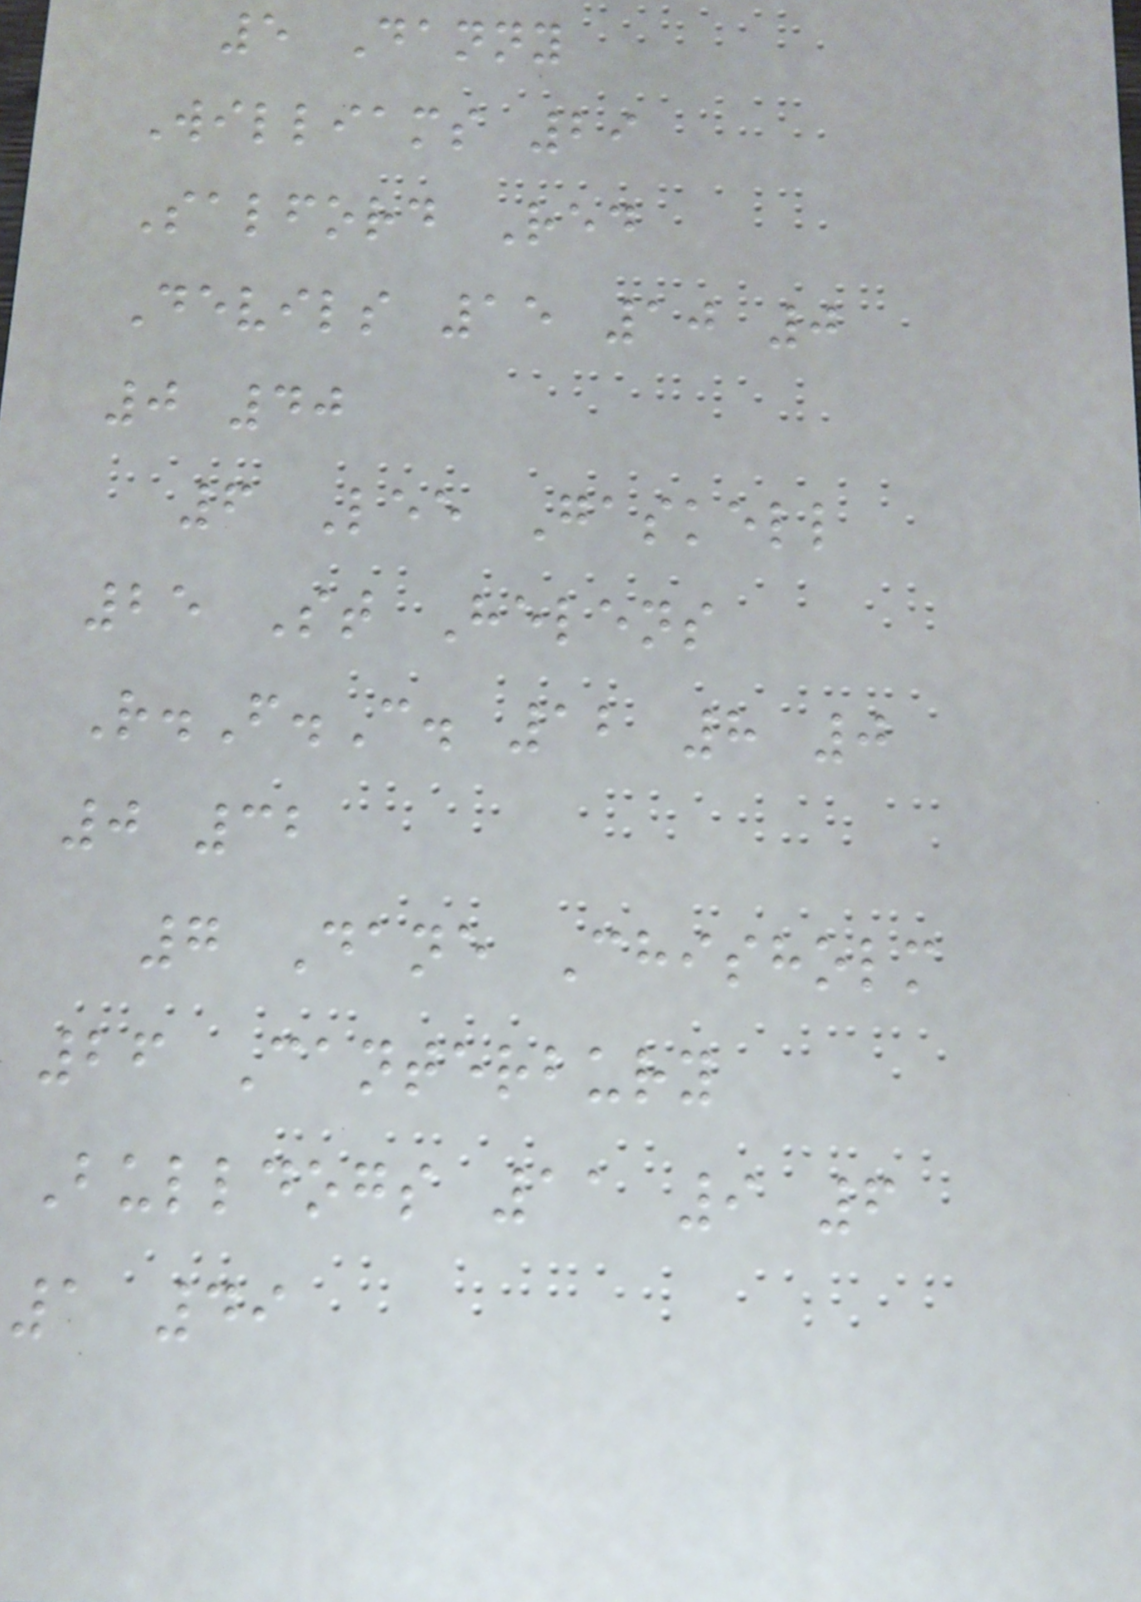5 Danny
Williams 29
Salford Red
Devils 15 10 0
0 40
6 Lee Gaskell
25 St Helens
R.F.C. 12 8 0
0 32
7 Dane Chisholm
26 Canterbury
Bulldogs 11 9 6
1 49
